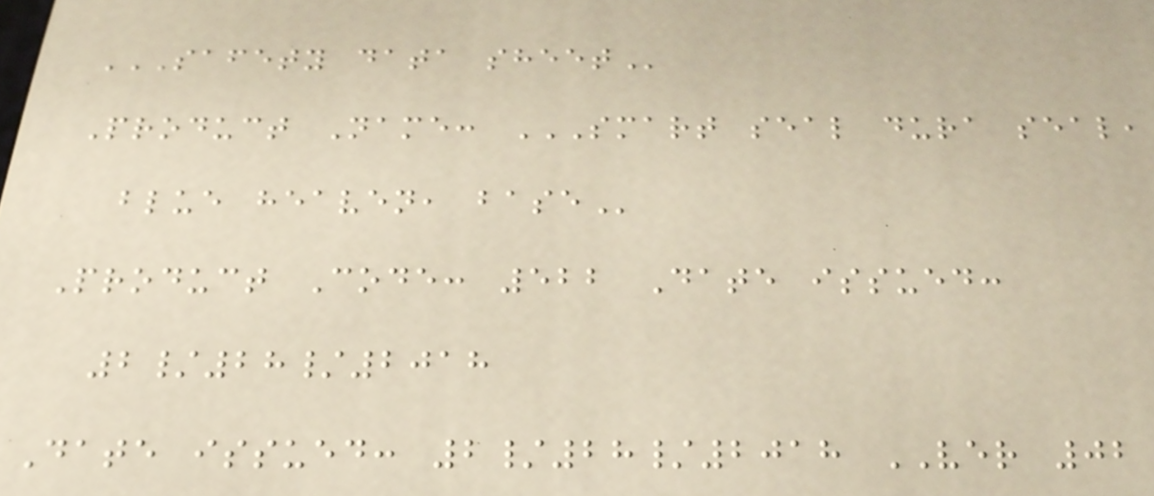SAFETY DATA SHEET
Product Name: SMART SEAL DURA SEAL,
BLUE HEAVEN, BASE
Product Code: 522 Date issued:
2/28/2018
Date issued: 2/28/2018 VER 02
